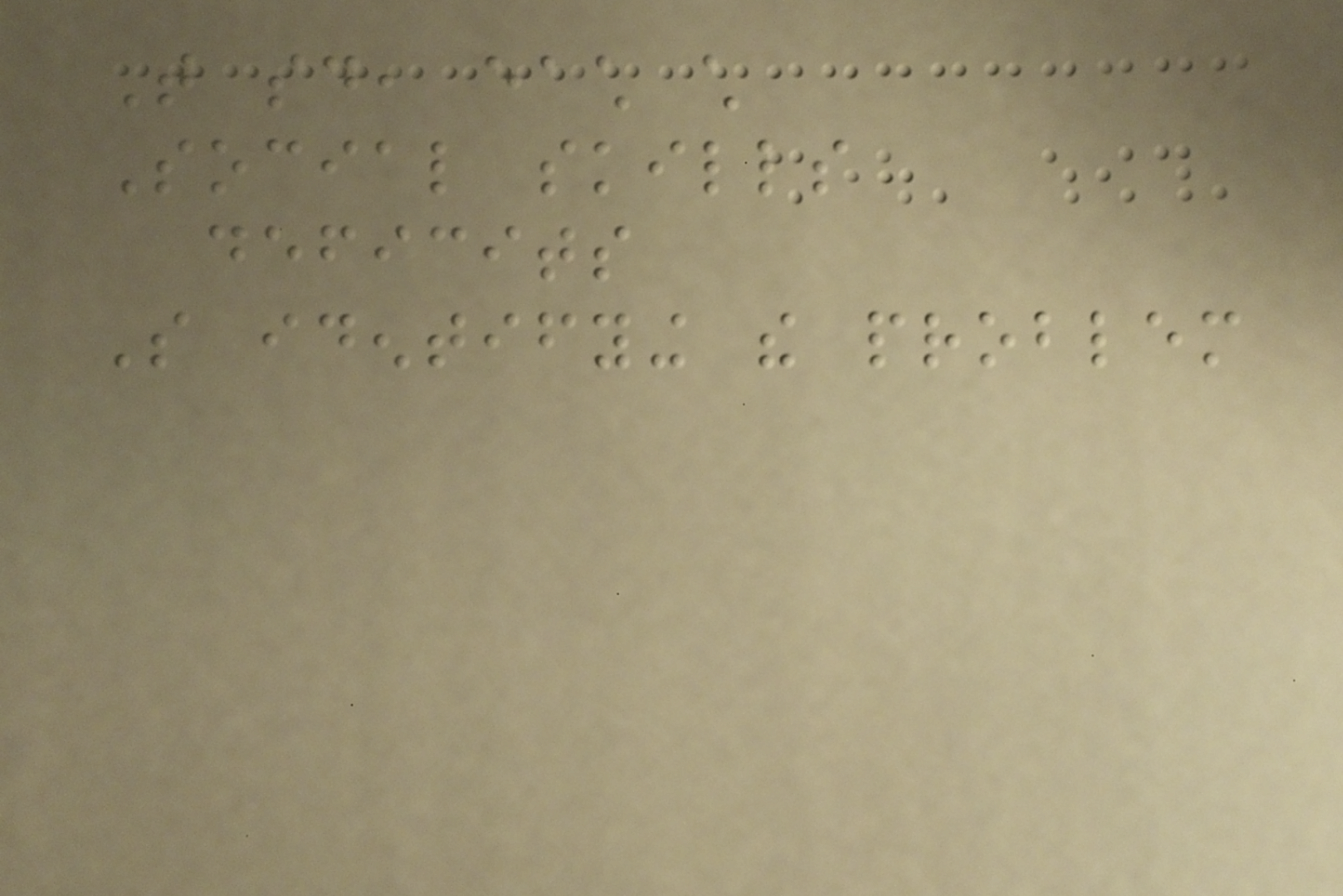That said, each child
Social skills
deficits
So identifying the problem
